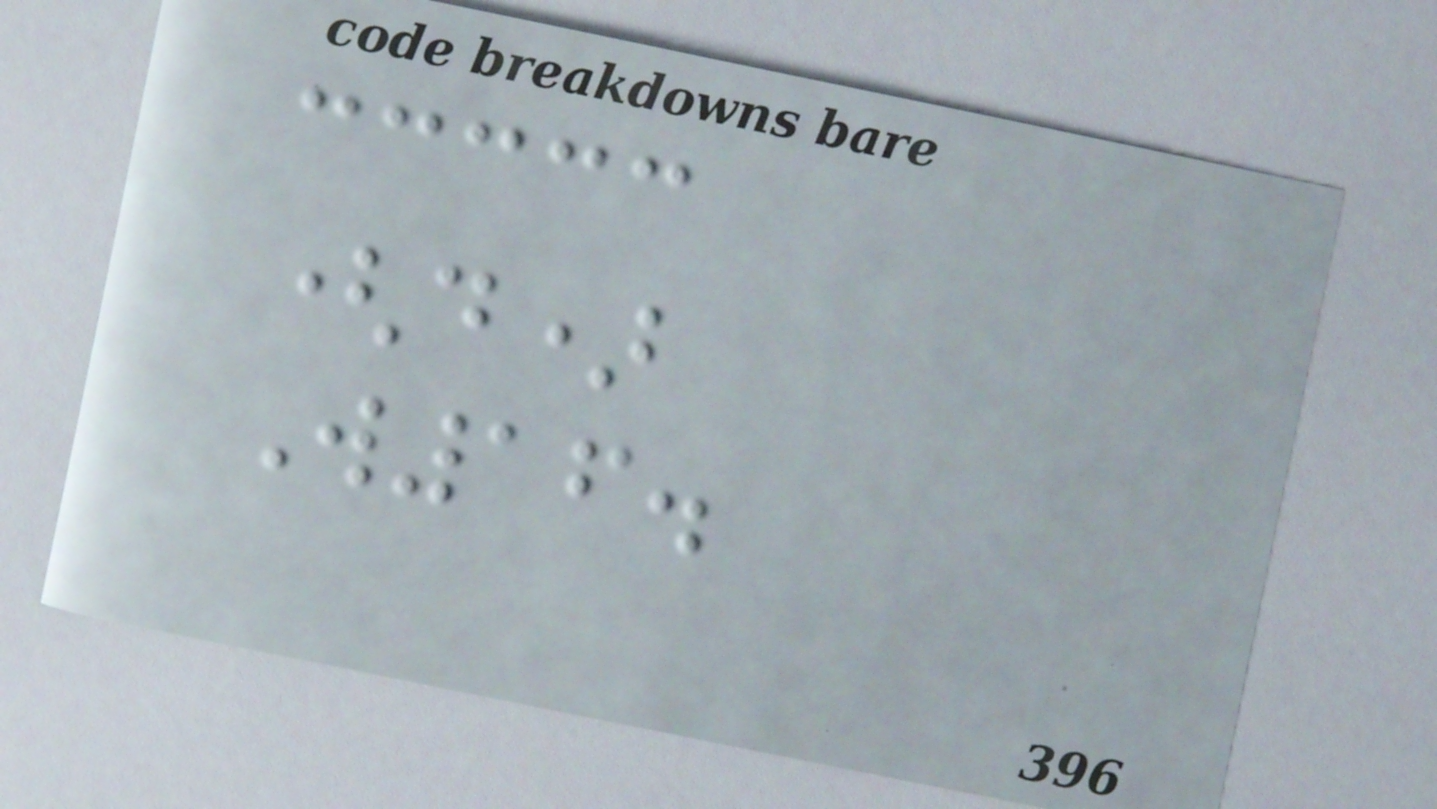(d)
W16.
